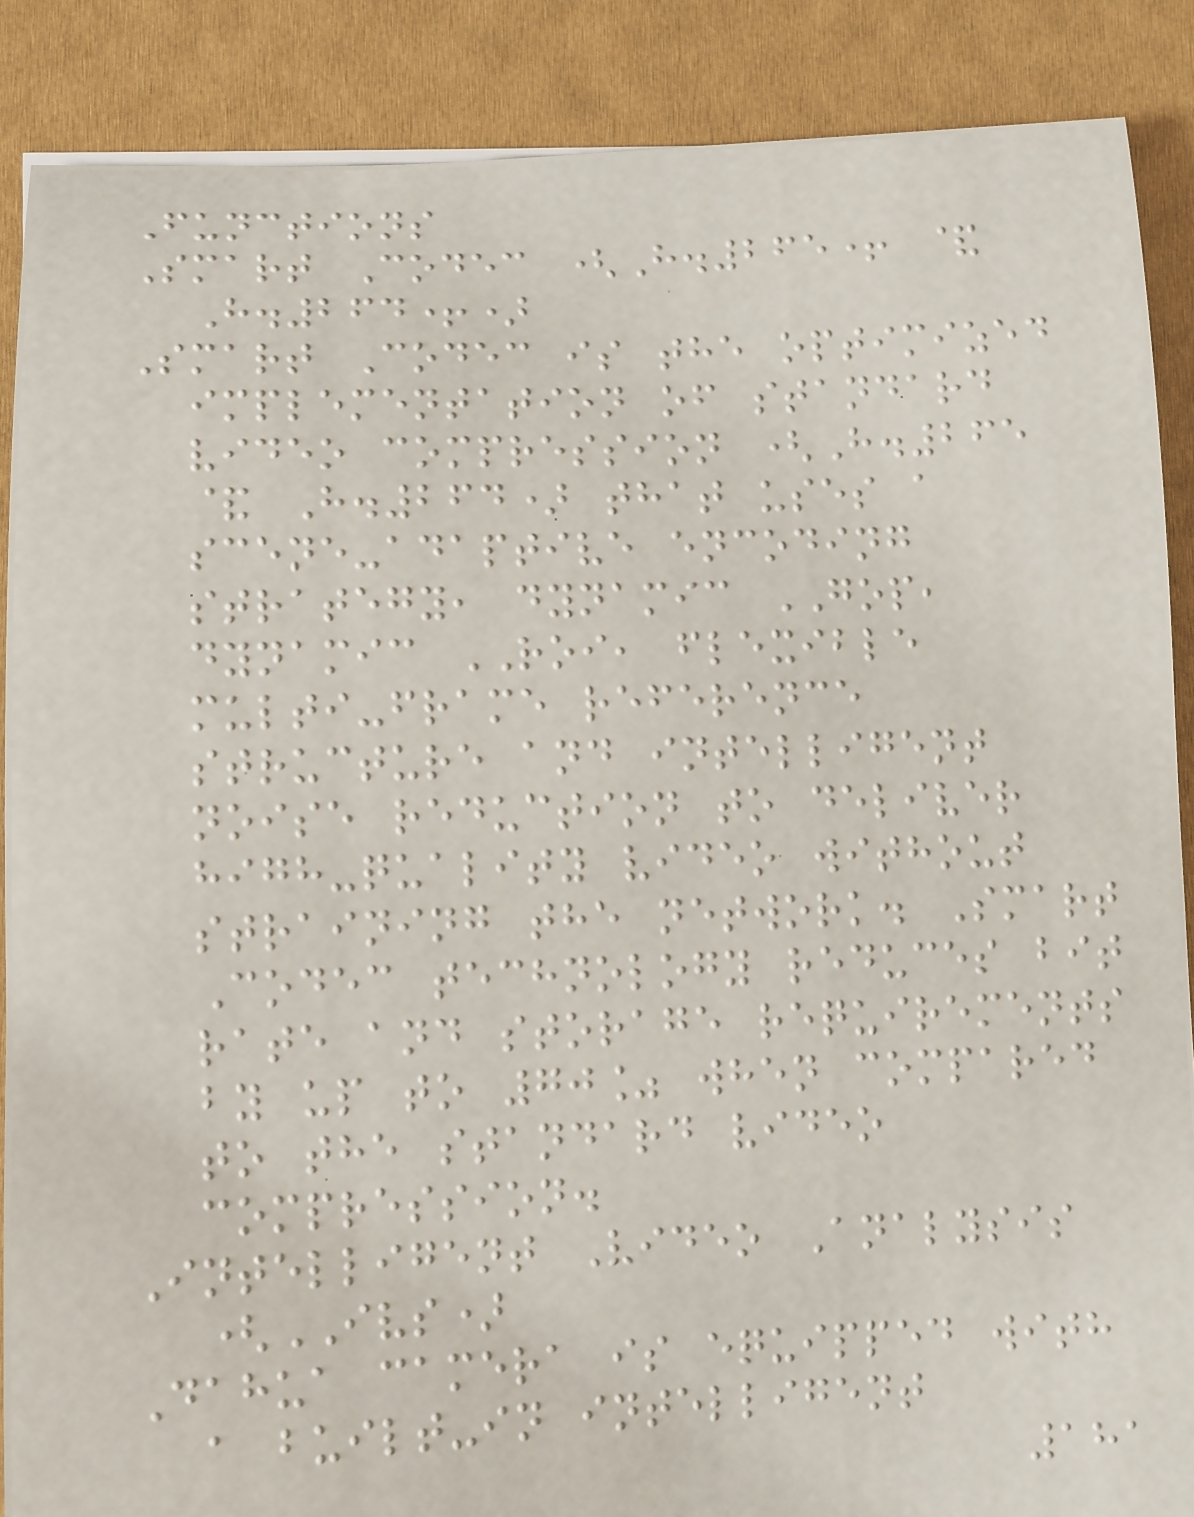Functions
Smart Codec (H.265+ &
H.264+)
Smart Codec is the optimized
implementation of standard
video compression (H.265
& H.264) that uses a
scene-adaptive encoding
strategy, dynamic GOP,
dynamic ROI, flexible
multi-frame reference
structure and intelligent
noise reduction to deliver
high-quality video without
straining the network. Smart
Codec technology reduces bit
rate and storage requirements
by up to 70% when compared
to the standard video
compression.
Intelligent Video Analysis
(IVS)
Dahua camera is equipped with
a built-in intelligent
181
